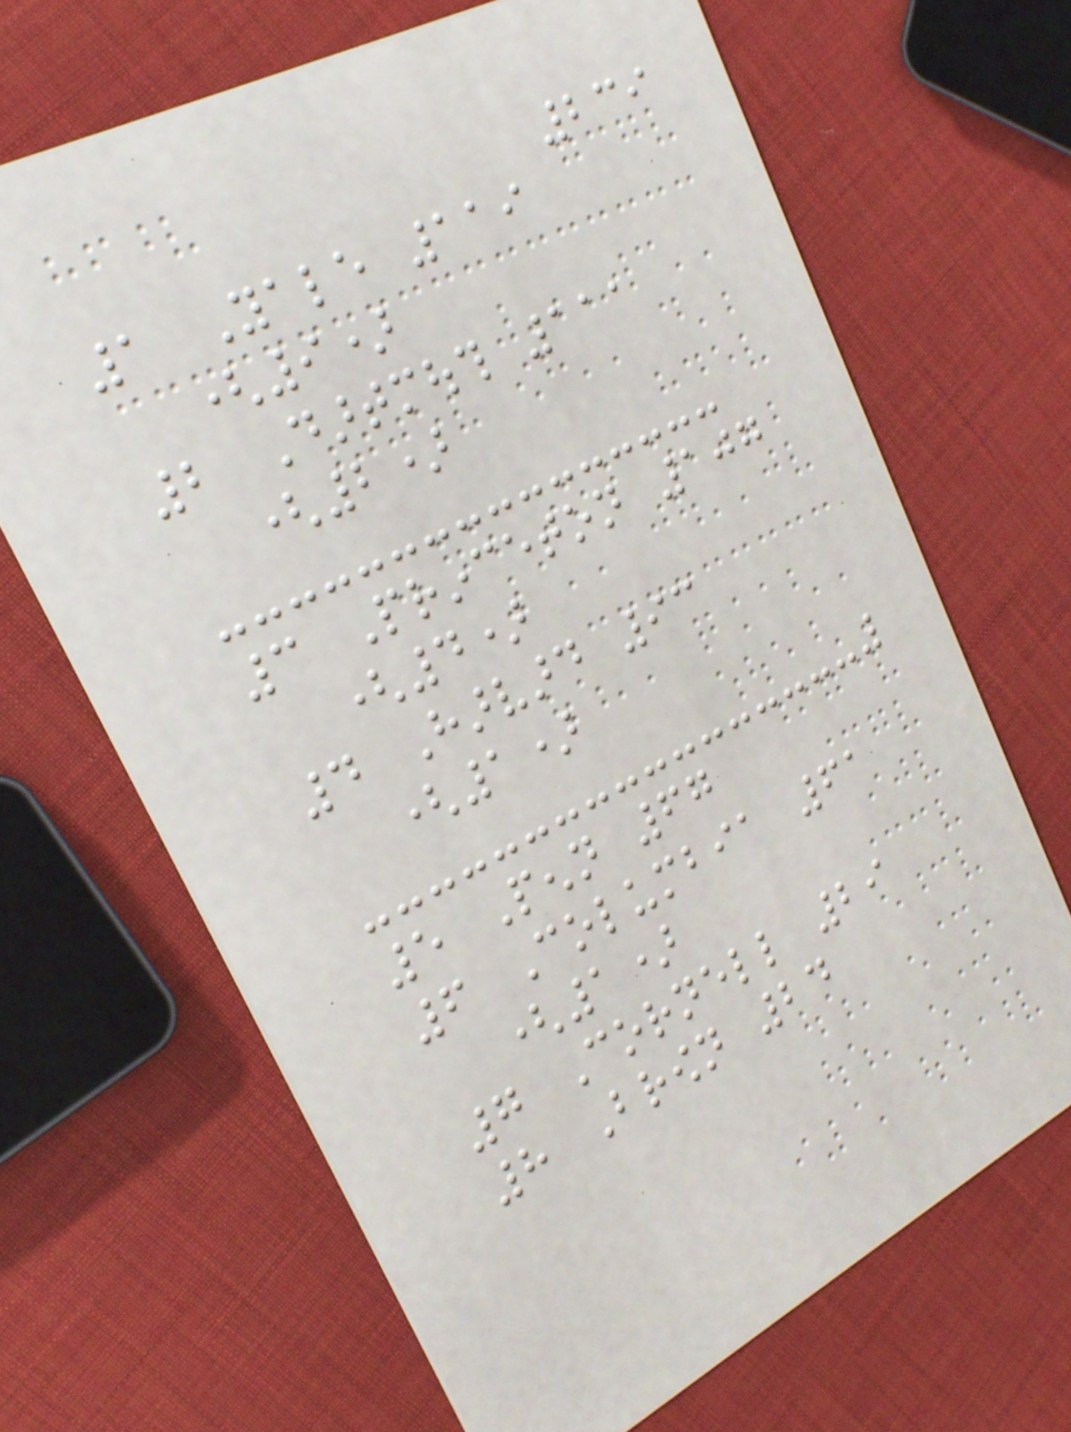239
1 Yale 119
(9)
2 Dartmouth 111
(2)
3 Princeton 107
(4)
4 Harvard 93
(1)
5 Penn 67
6 Columbia 61
(1)
7 Cornell 29
8 Brown 24
